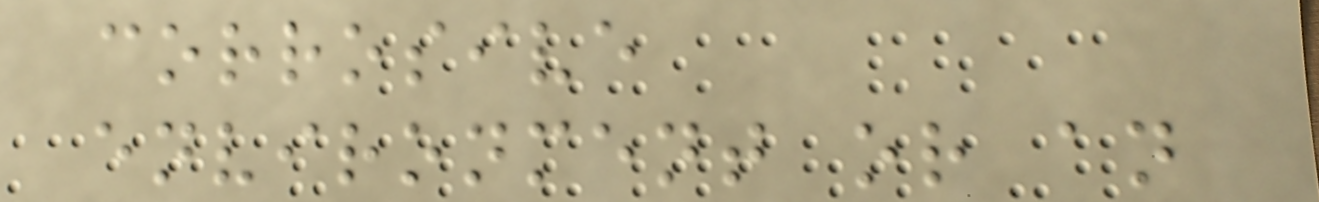corrosive
environment or an
